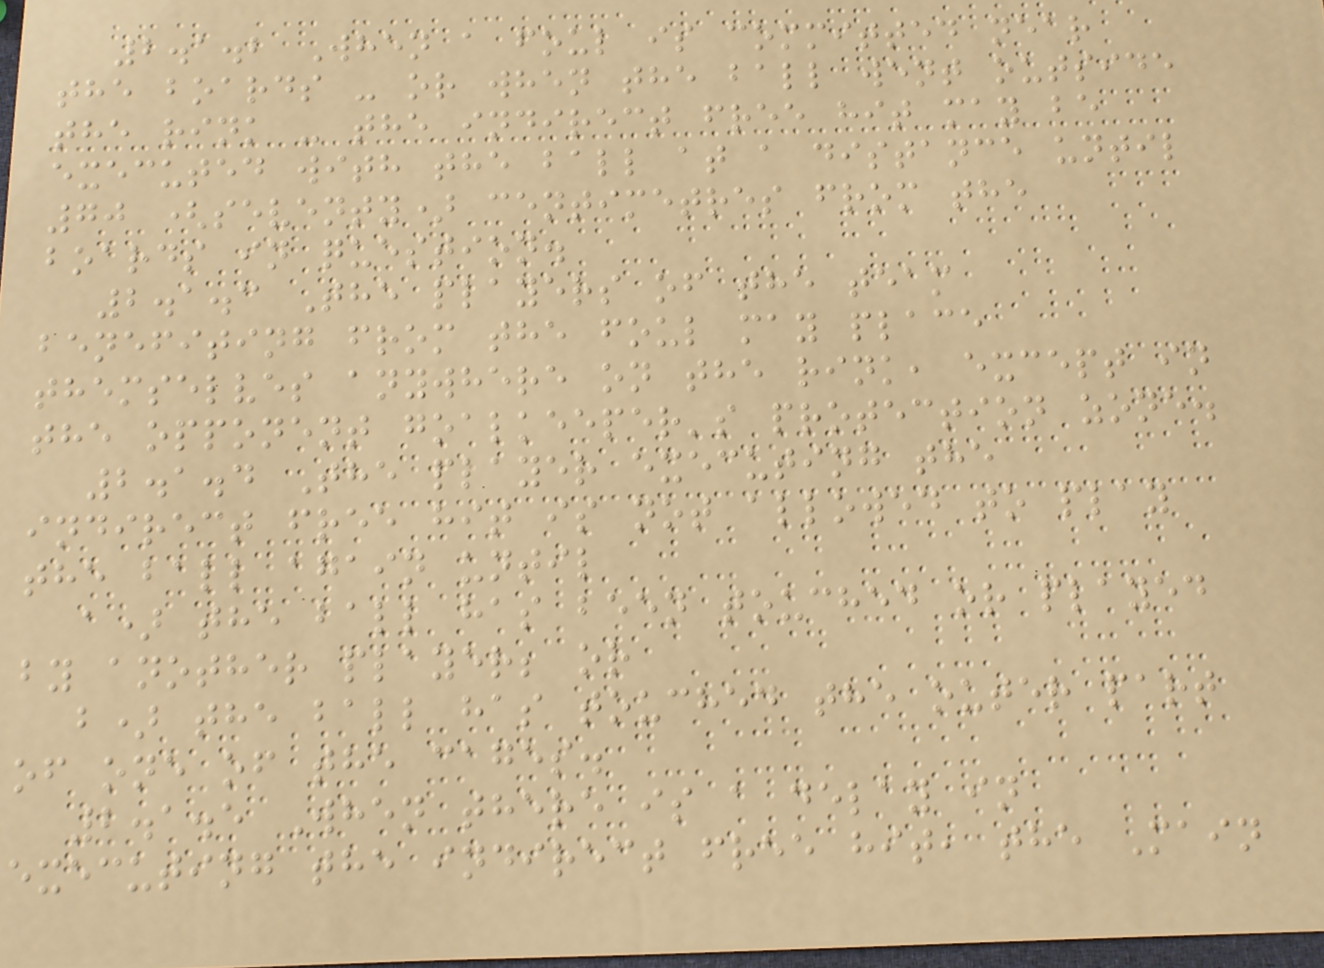2.1.2 When a foul is committed near
the boards - or when the ball went outside
the rink - the indirect free hit may be
executed with the ball at a distance until
70 (seventy) centimetres from the
boards in question.
2.1.3 The players of the team
benefiting from the foul may place
themselves anywhere on the rink, except in
the opponent goalkeeper's protection zone.
2.1.4 The player executing the
indirect free hit is not allowed to play
the ball again until
a) the ball has been touched or played
by another player; or
b) the ball has touched the outer part
of one of the cages.
2.1.5 When there is a delay in
executing the indirect free hit, the Main
